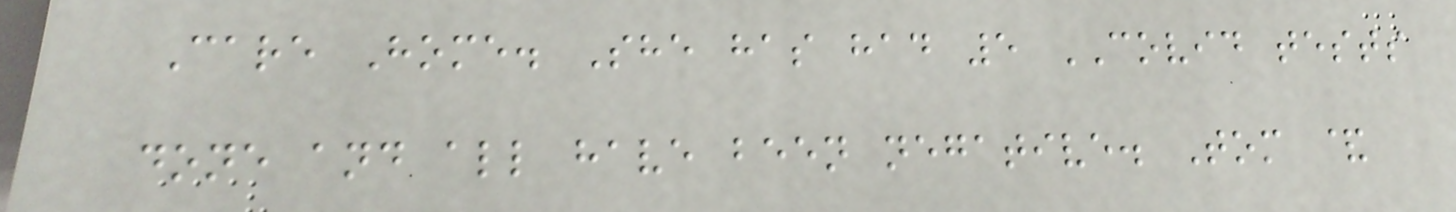Care Home. She has had 5 COVID tests
done and all have been negative. Tom &
